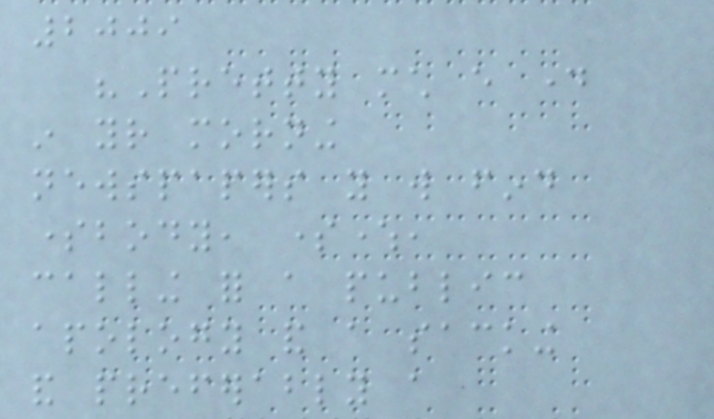2009
"Pretty much every day
in your morning
newspapers you will find
somebody, somewhere,
calling for a public
apology and a sacking
and preferably a
